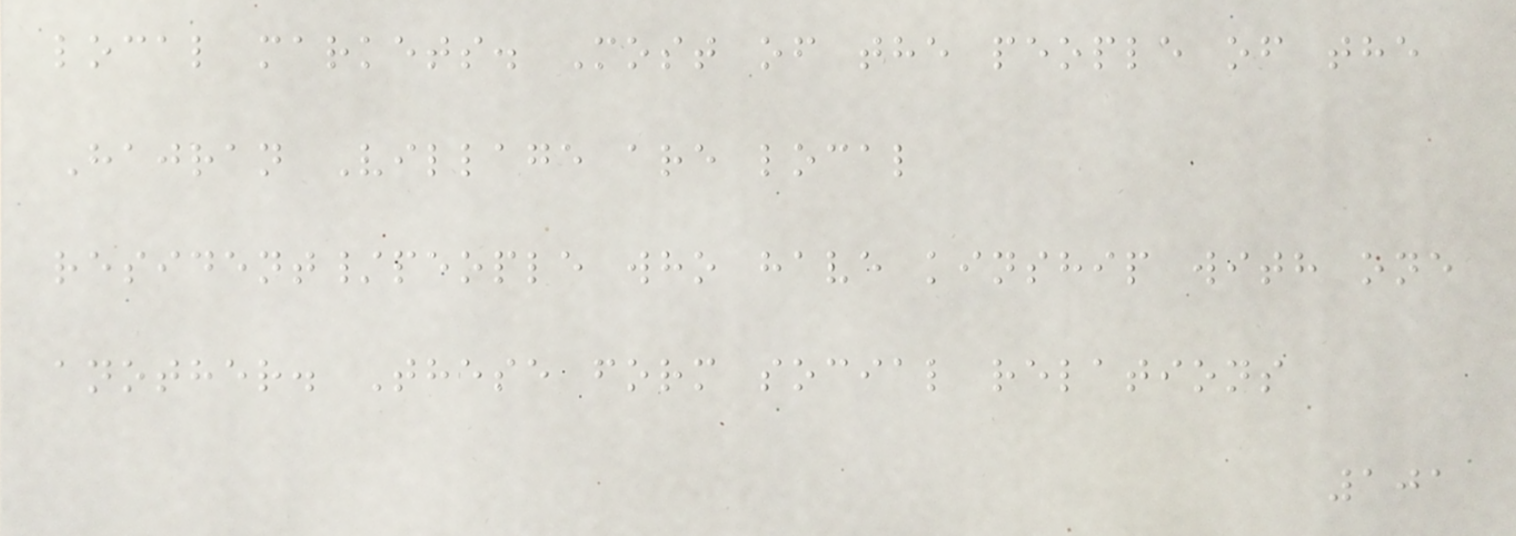local markets. Most of the people of the
Hajran Village are local
resident/people who have kinship with one
another. These form social relations
101
